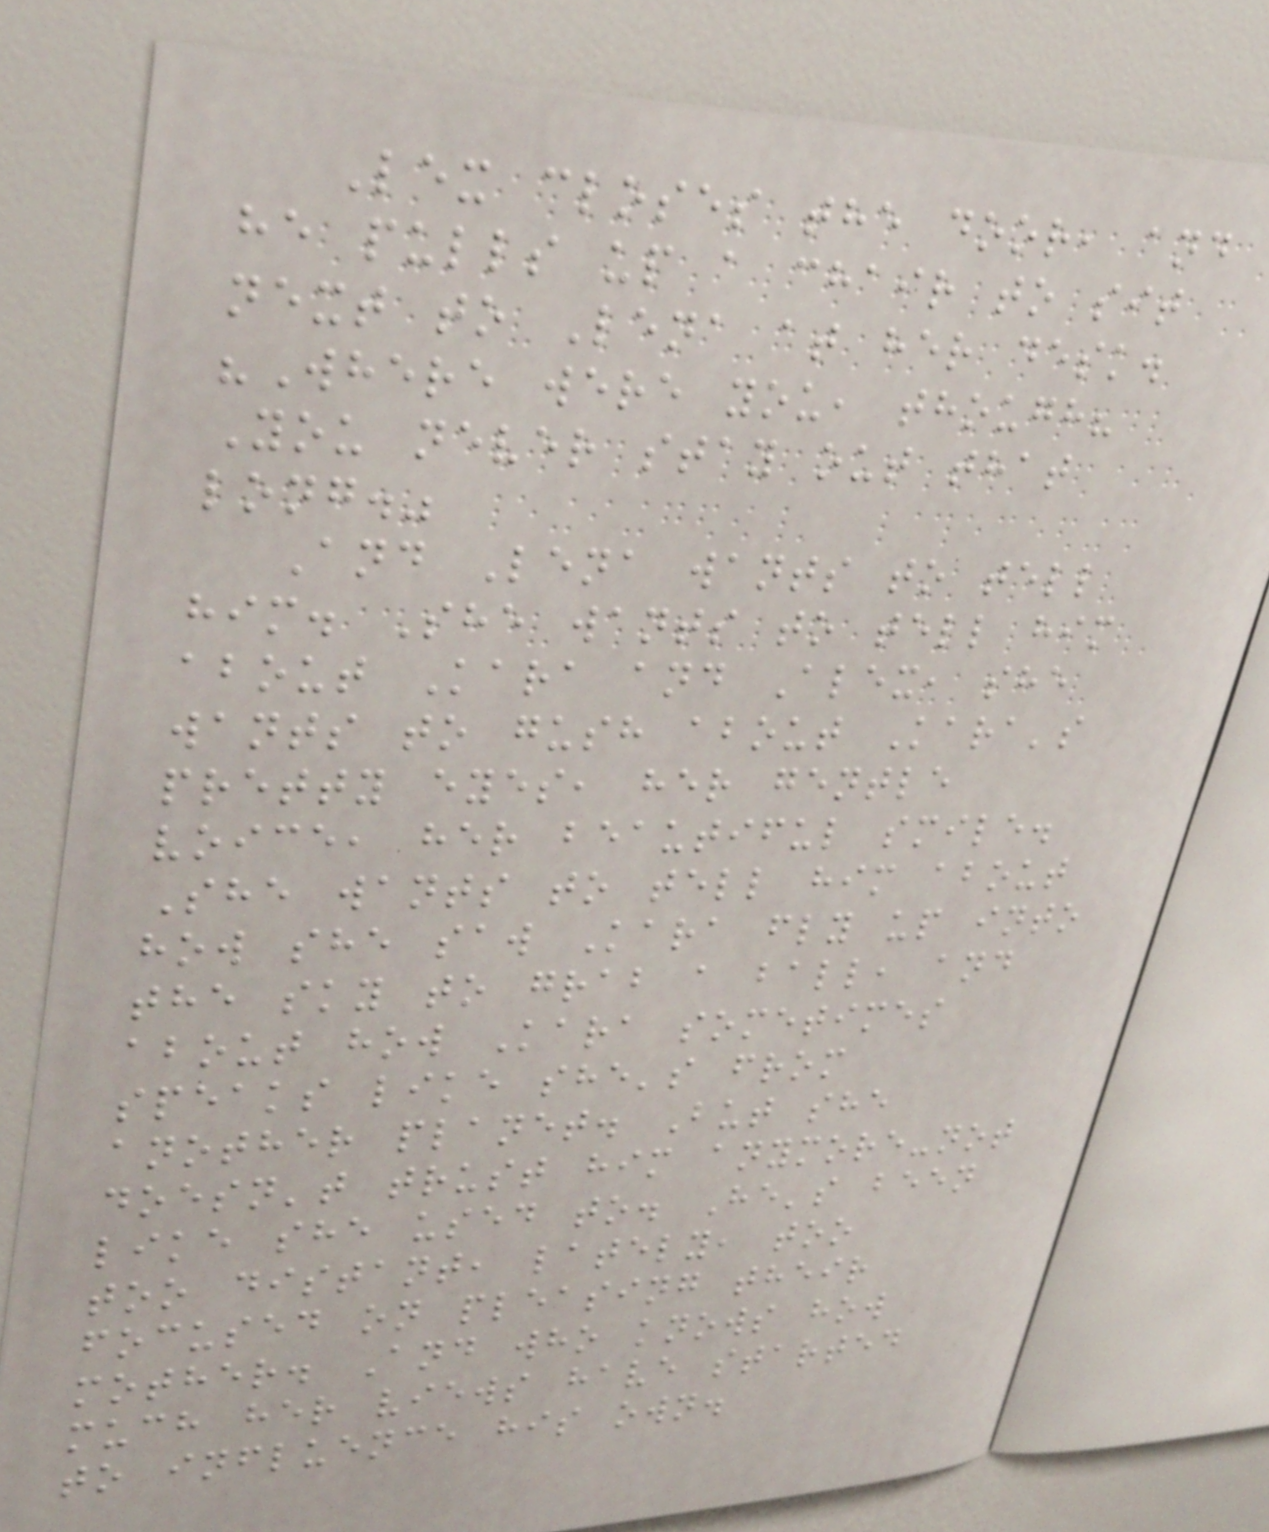Lex closes the door, and
he pulls up a chair to sit
next to Lena at her desk.
"Where were you, though?
You never stay out that
long."
And Lena wants to tell
him. She wants to tell him
about Kara and Alex, she
wants to gush about Kara's
pretty eyes, her gentle
voice, her beautiful smile.
She wants to tell him about
how she saw Kara fly up into
the sky to grab a ball, and
about how Kara sometimes
speaks like she's from
another planet. But she
doesn't trust him anymore-not
like she used to. He's been
too distant, lately, too
focused on pleasing their
mother. And who knows how
much her views have started
to influence his own.
